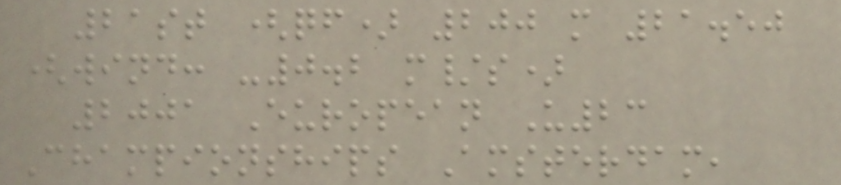21st (qf) 200 m 21.50
(wind: -0.2 m/s)
2001 European U23
Championships Amsterdam,
